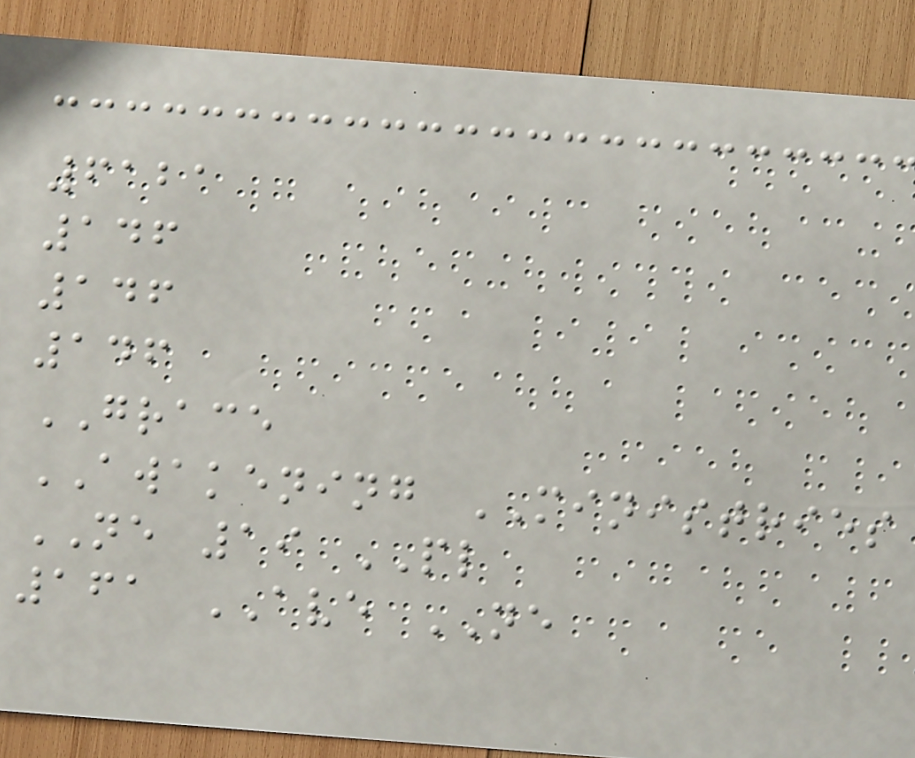6121
146
146
146
GRACE
AWAKENING MINISTRIES
NE 19 PL
161 AVE NE
